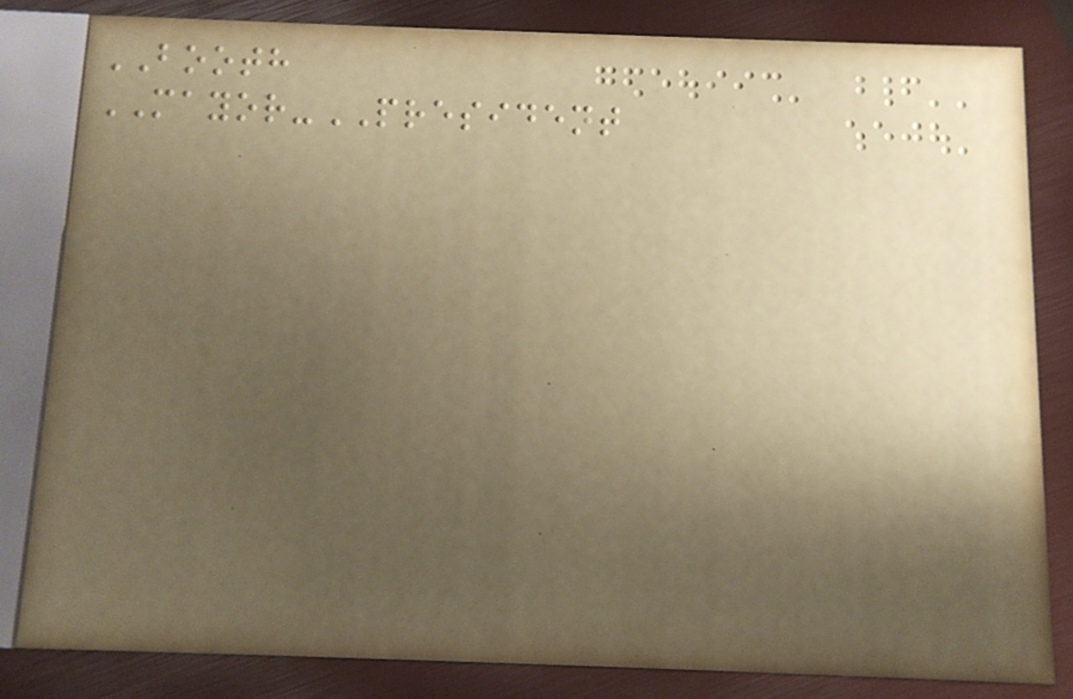BOOTH
MAYOR-PRESIDENT
